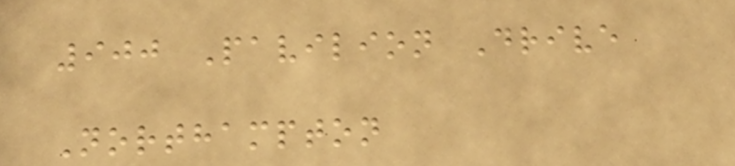900 Pavilion Drive
Northampton
